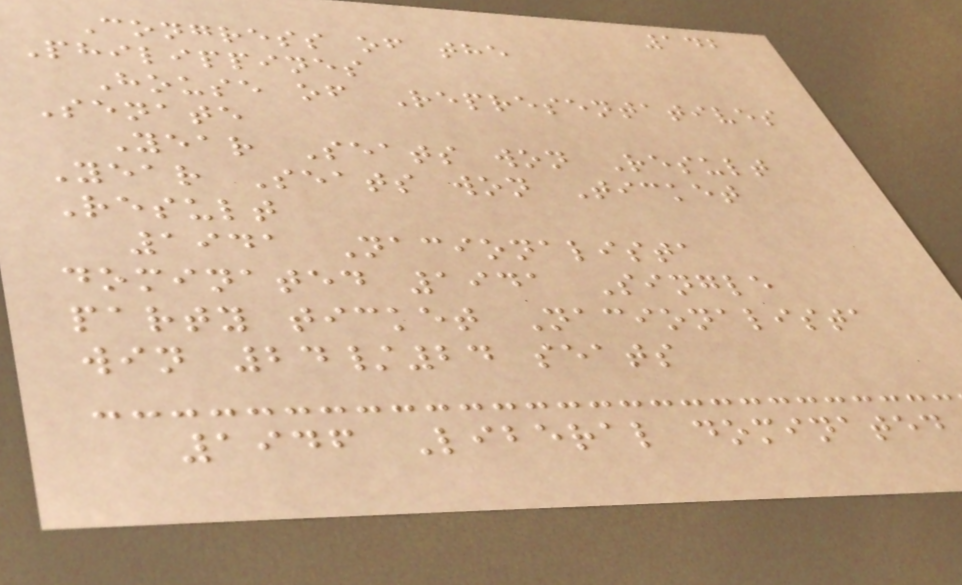142
Congress of the
Philippines
House of Representatives
Senate
Year Seats won Result
Year Seats won Ticket
Result
1941 Nacionalista
dominated 1941 Single
party ticket Nacionalista
win 24/24 seats
1946 Liberal dominated
